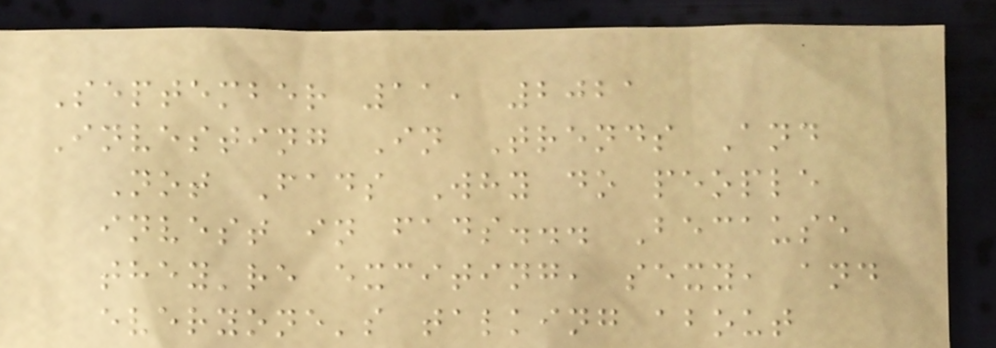September 11, 2021
Investing In Trends And
Not Fads Why do people
invest in fads... Because
they're exciting, sexy, and
everyone's talking about
